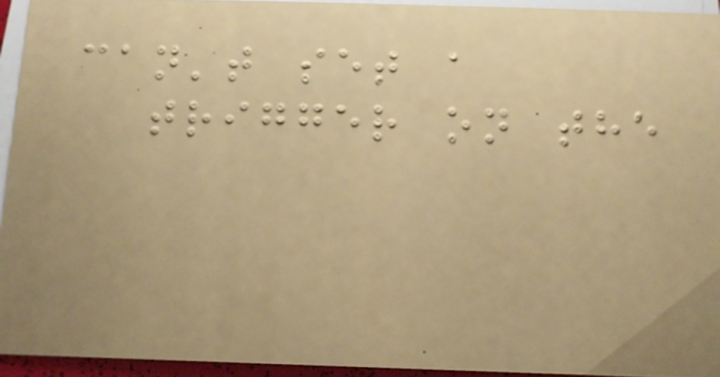can't set a
trigger on the
